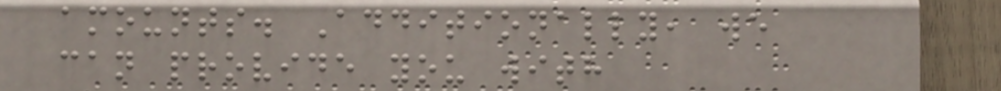amounts. Additionally, we
can provide you with
